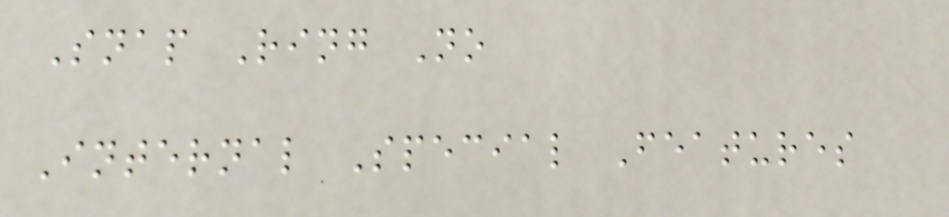Snap Ring No
Internal Special Features
